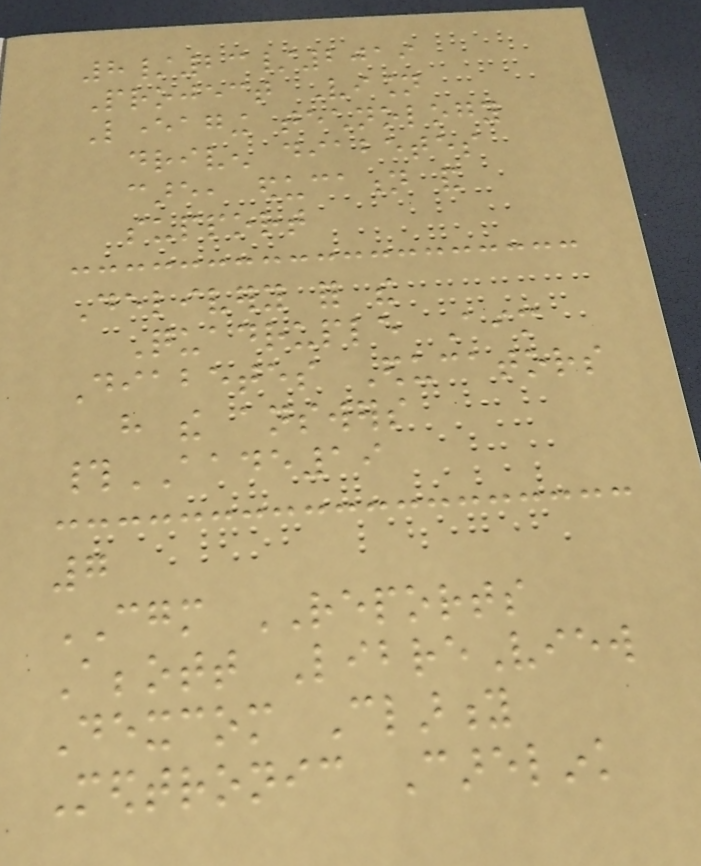8/23/2019
Project Vision
Leveraging technology
driven diabetes
care, education and
support
Delivery for the
Quadruple Aim
Diabetes Educators
have the answers
#AADE19
7
CGM REPORTS
Abbott LibreView
Dexcom Clarity
Medtronic Carelink
